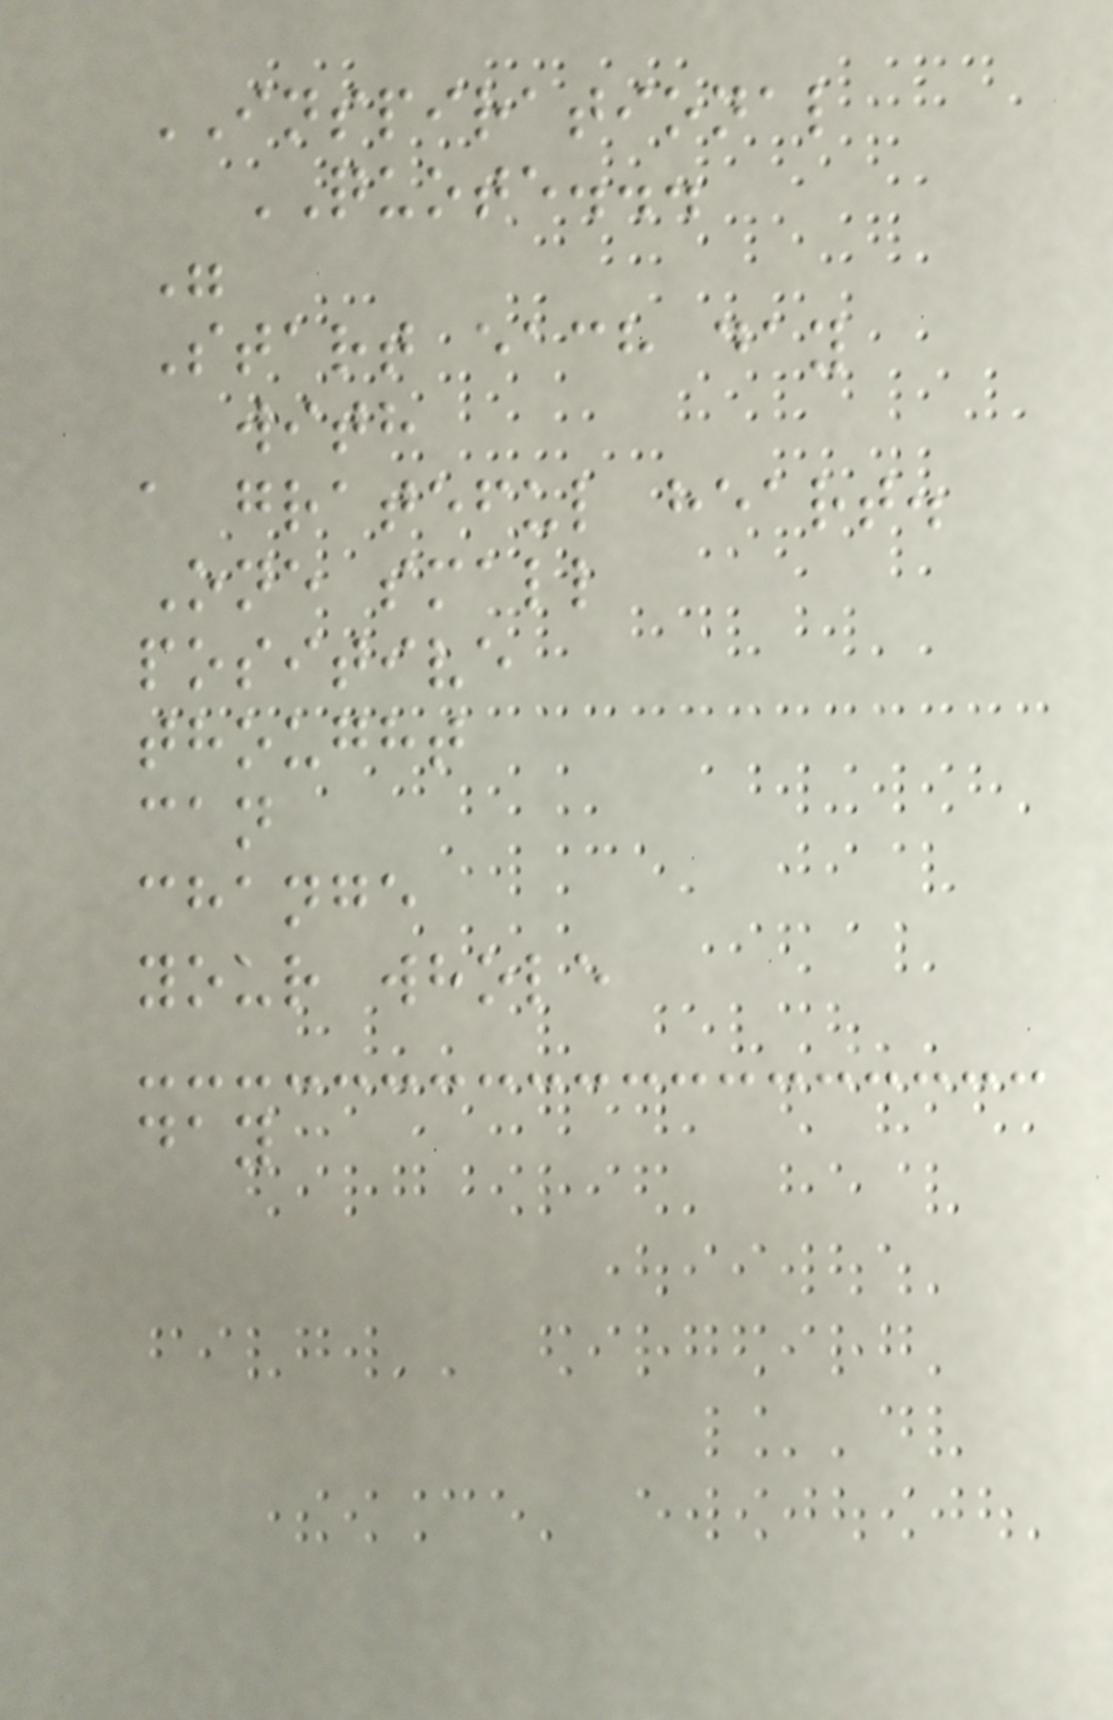INSPIRATIONAL
QUOTE...
"
Start each day
with
a grateful heart.
One small
positive
thought
can
change
your whole
day
